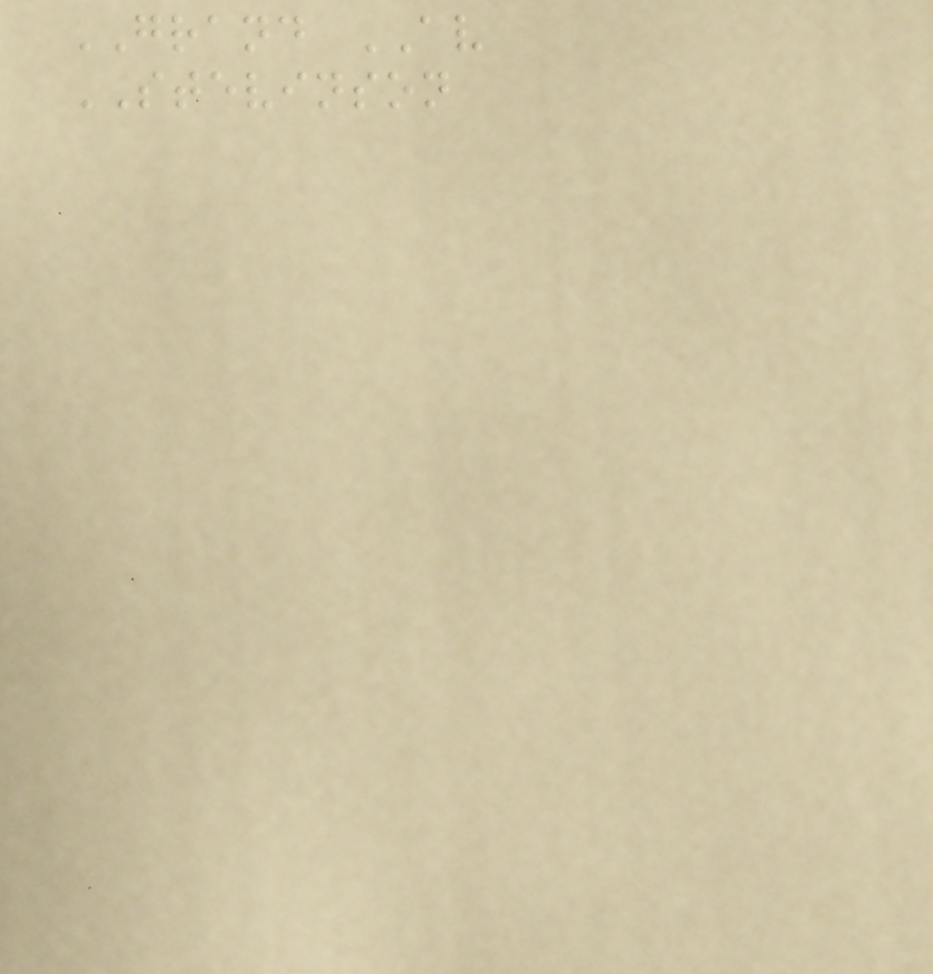GRAND AV
STEVINSON
